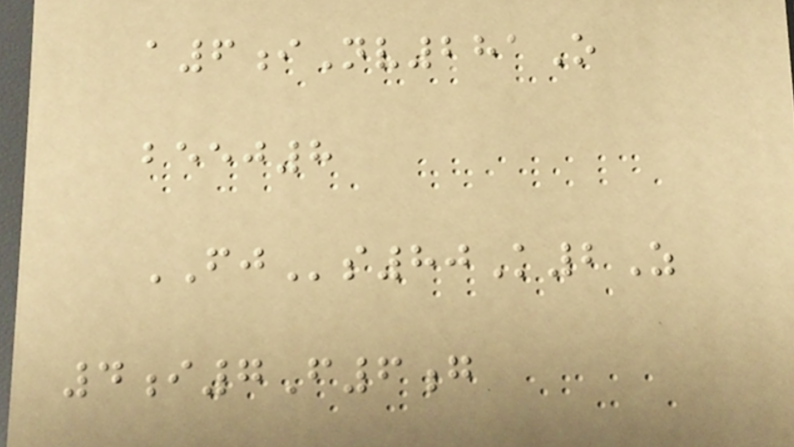a6iNv281O
beej8
FJs80K2Z
4i7F6g
